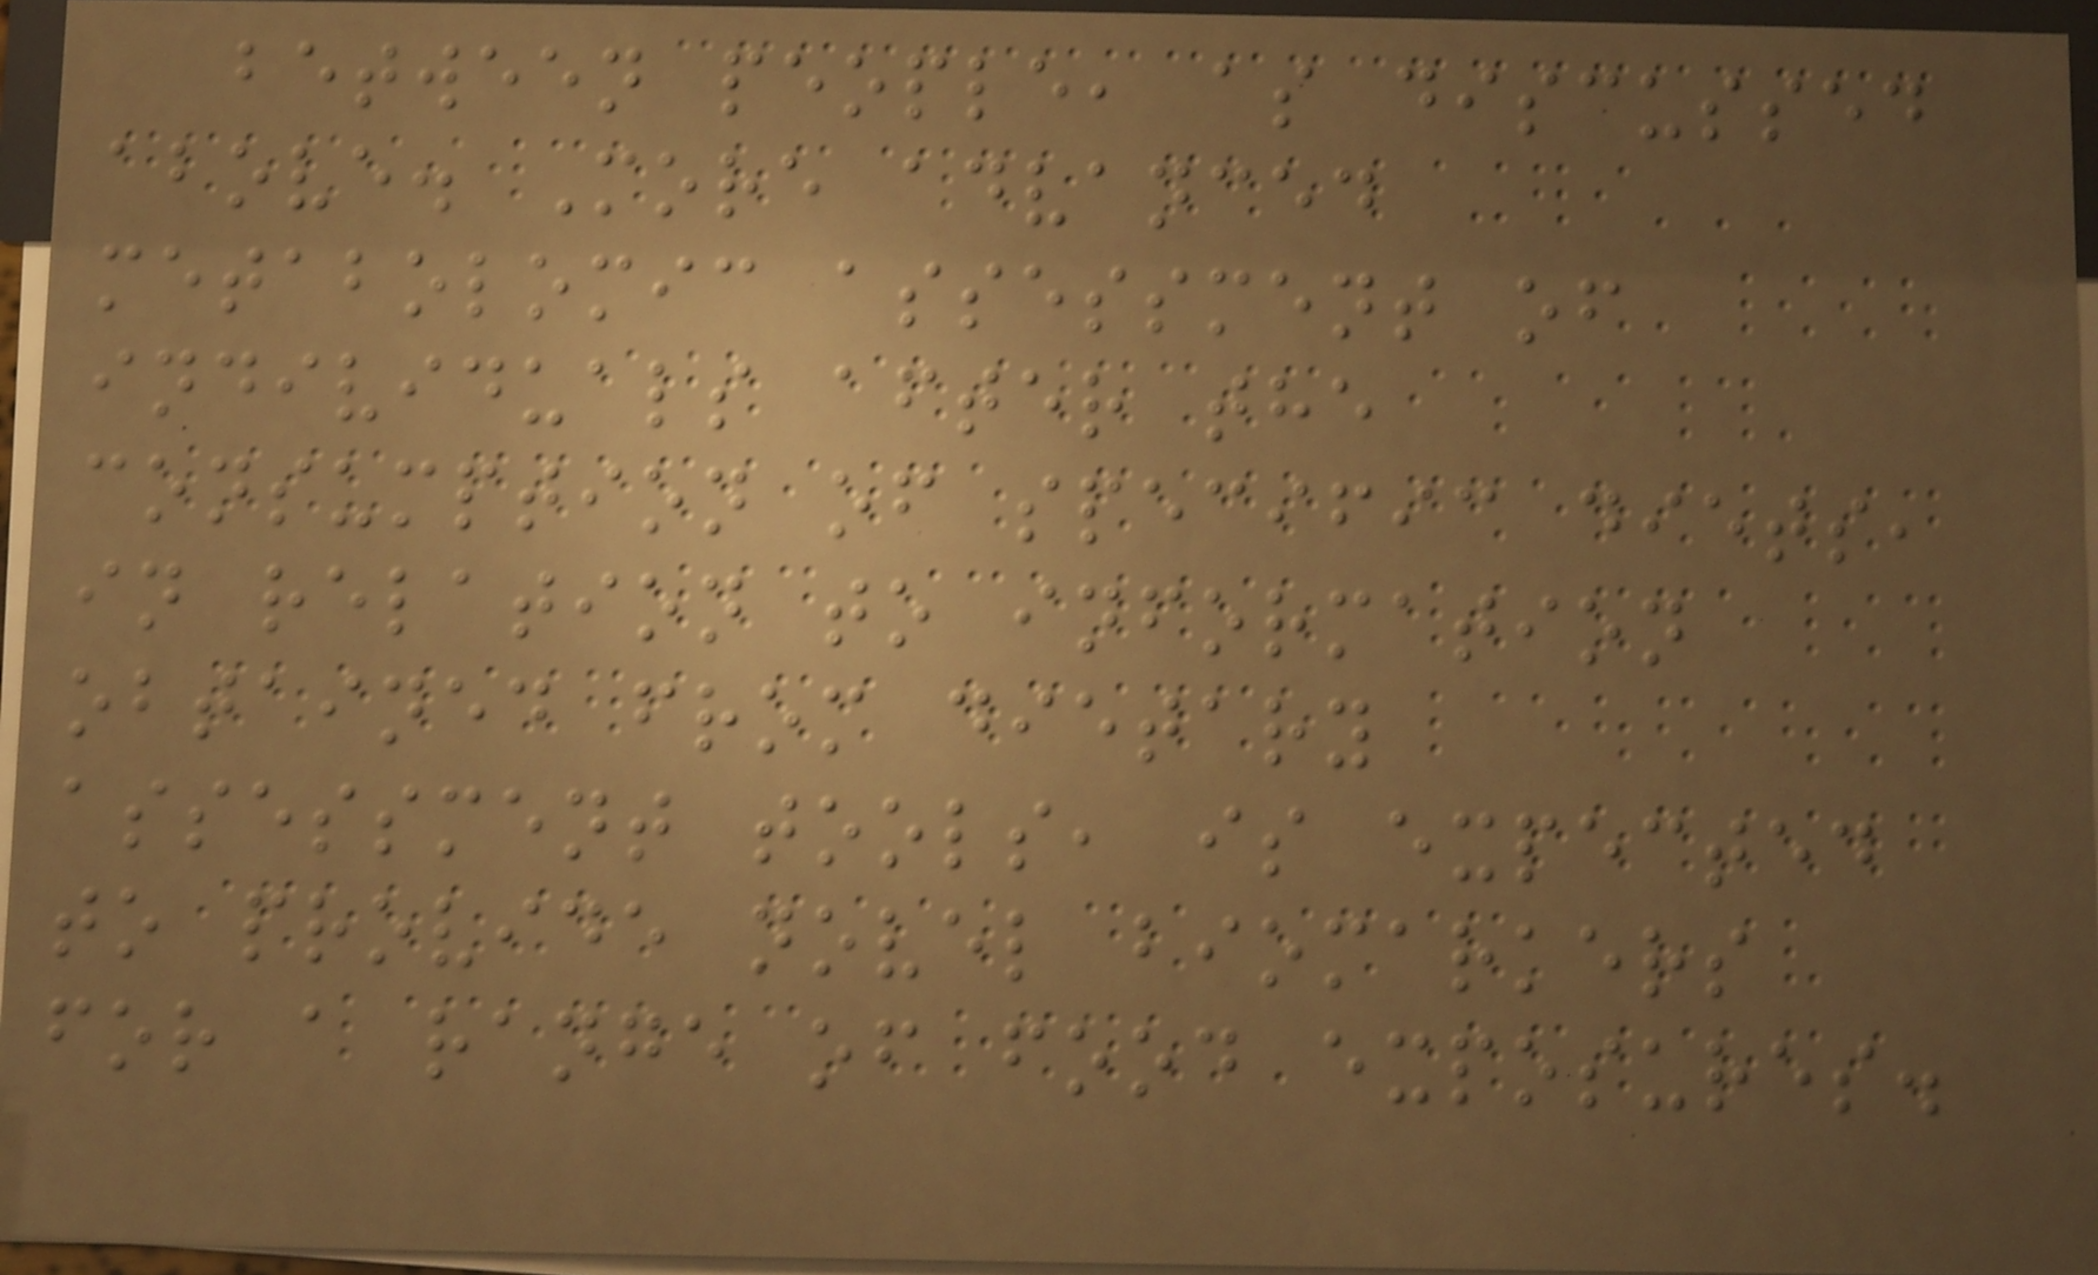between people, as discussed
above. More advanced
metabolomic assessment of
individuals after the
consumption of specific diets,
in relation to information
obtained from dietary
assessment tools, is expected
to provide novel biomarkers
for a range of food exposures.
